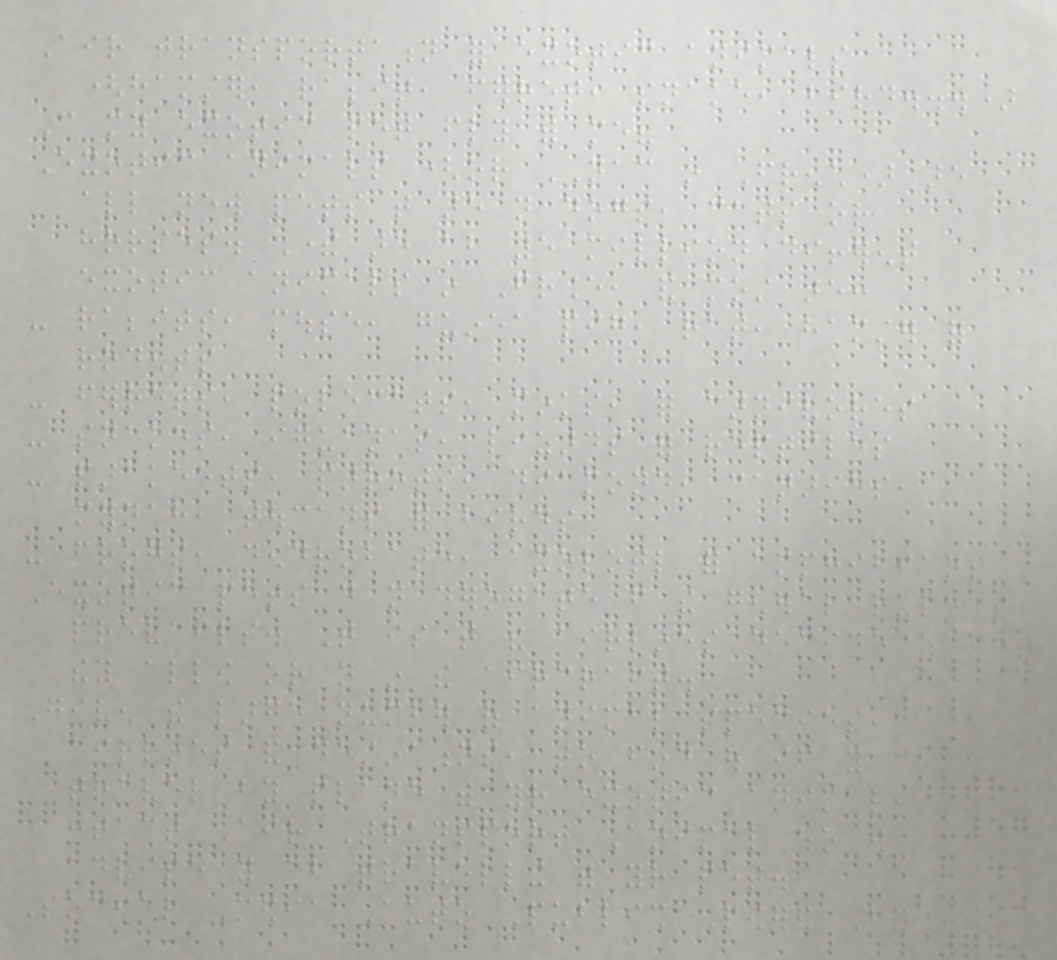Air transportation for exotic animals
(hamster, rabbit, ferret, snake, bird...)
Can my exotic pet fly with me?
Exotic animals (or NAC in French) are
all new pets that are not dogs, cats or
horses. There are about 5 million different
exotic animals in France, and most are:
- rabbits, mouse, guinea pig, rat, hamster for
rodents
- ferrets, polecats, minks, for carnivores
- snakes, iguanas, lizards for reptiles
- parakeets, parrots, diamond, canaries,
mynah, toucans for birds
- frogs, dendrobate, axolotl for amphibians
Exotic pets do not derogate from the general rule that
prevails. That is that the airlines decide which pet
they allow or not in the aircraft.
Given the large number of animal species,
airlines and destinations, to find out if you can
travel by plane with your exotic animal,
contact Air Transport Animal who will
advise you about travelling with your pet.
Social Media Auto Publish Powered By :
